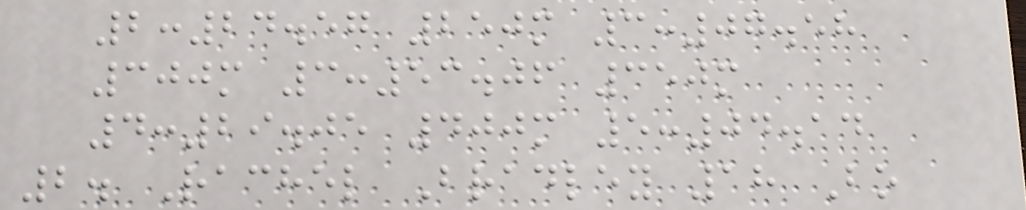2:24.57 250m 3:07.58
300m 3:53.06 350m
4:29.05 400m 5:04.14
2. Rachel Bradley 18 Bo
